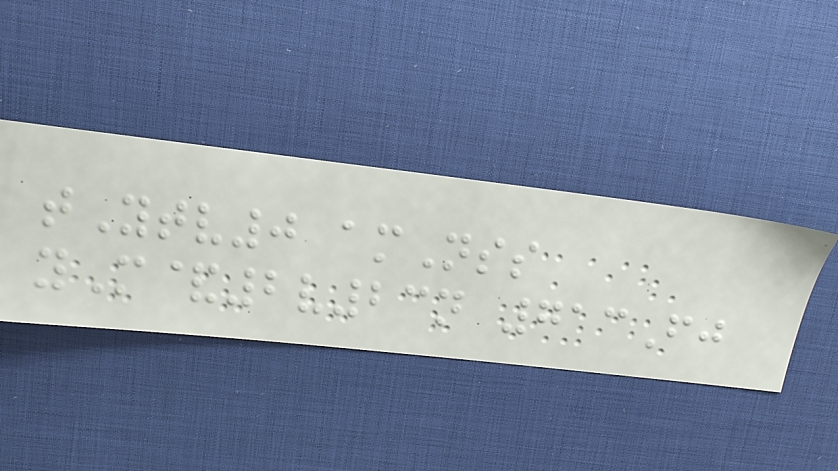tYtv0 amNss
yM&2v23n 713Fj
